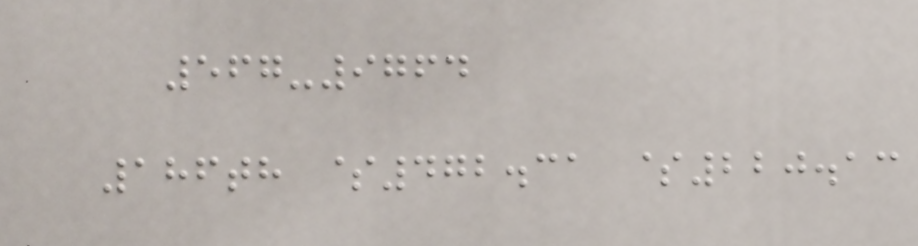567-9764
186th $472.31 $220.13
